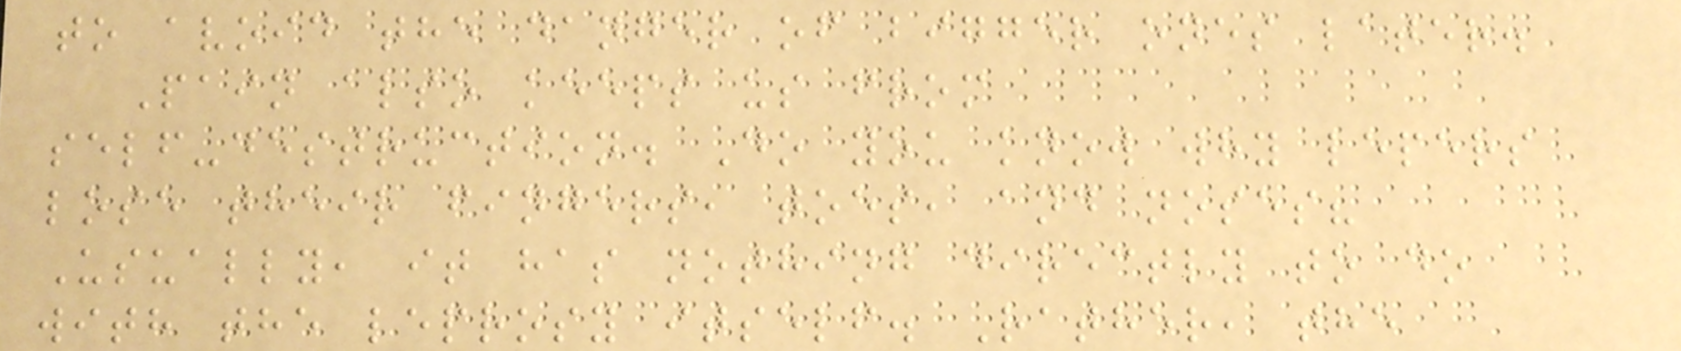to avoid the danger of bigger ones later.
Pain also keeps us from
self-destruction. Do you know why lepers
lose their fingers, toes, and noses?
Usually, it has nothing directly to do
with the leprosy itself. Rather, the
